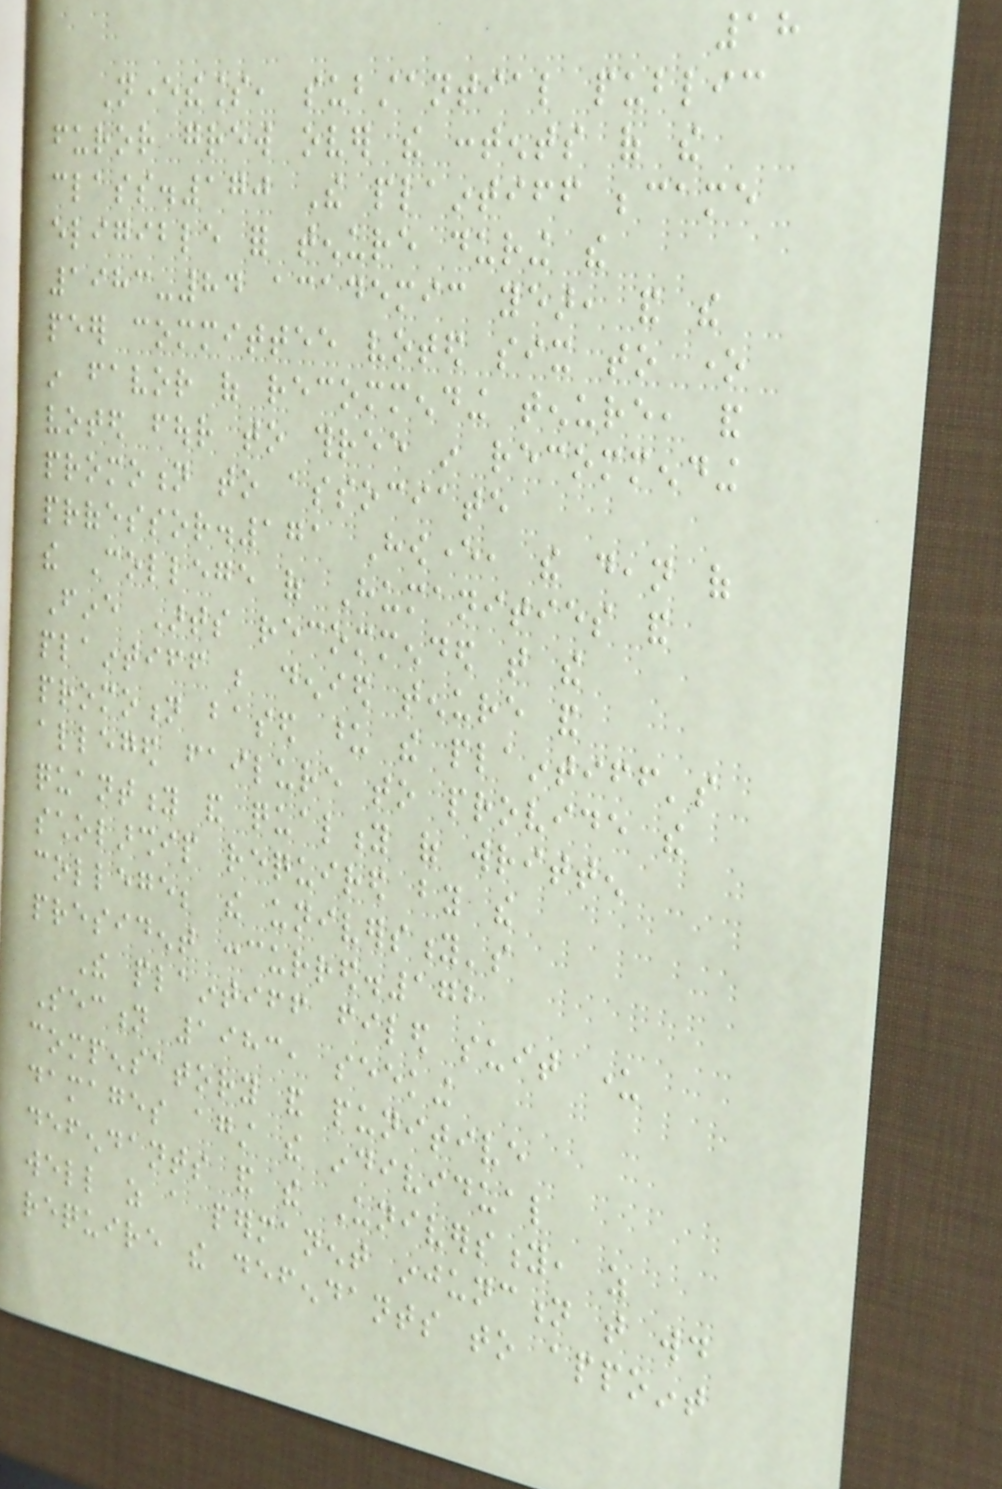18
Nevertheless, substantial public
furor grew over the contents of the
class.170 The plaintiff became
eligible for tenure during the
1983-84 academic year, and the
peer committee voted six to one
in favor of recommending tenure, and
voted four to three in recommending
promotion to associate
professor.171 However, the dean of
the College of Humanities and
Fine Arts recommended that the
plaintiff be denied tenure and
promotion based upon the plaintiff's
alleged failure to provide the
quantity and quality of written
scholarship required by the
college; the university's
president concurred.172
The plaintiff filed suit under
Section 1983, seeking
compensatory and punitive
damages against the individual
defendants and the University, as
well as a permanent injunction that would
require the defendants to appoint
